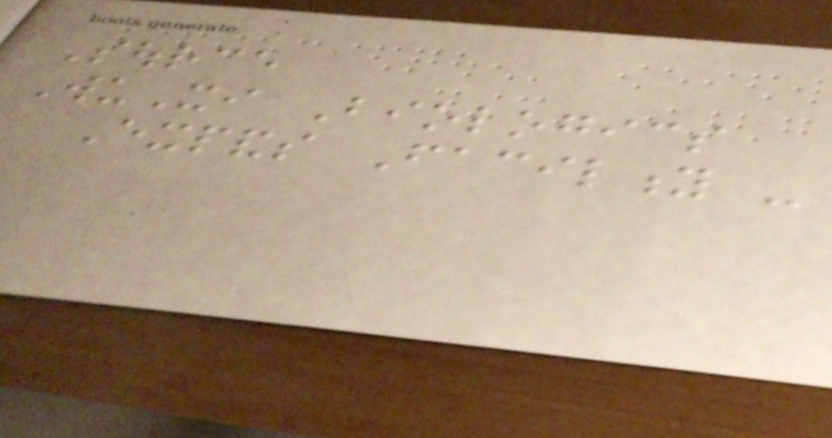Source
WuXi Biologics
Expands Facility -
